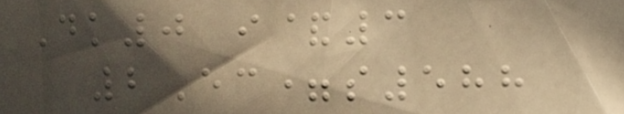Dk0 i&3
2Ec=s588
